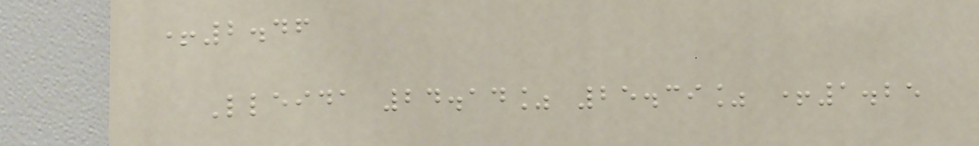+2.46
Lleida 24.14% 25.39% +1.25
